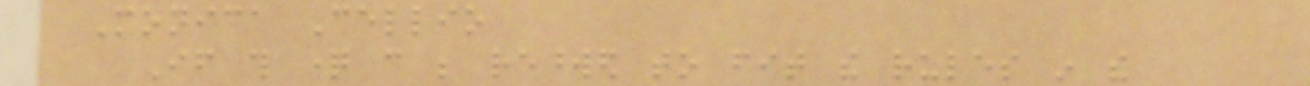Monica Cellio
If this question can be reworded to fit the rules in the
